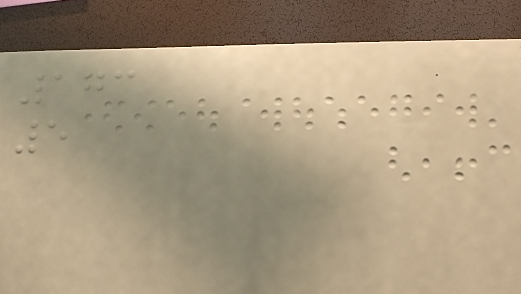173
5
